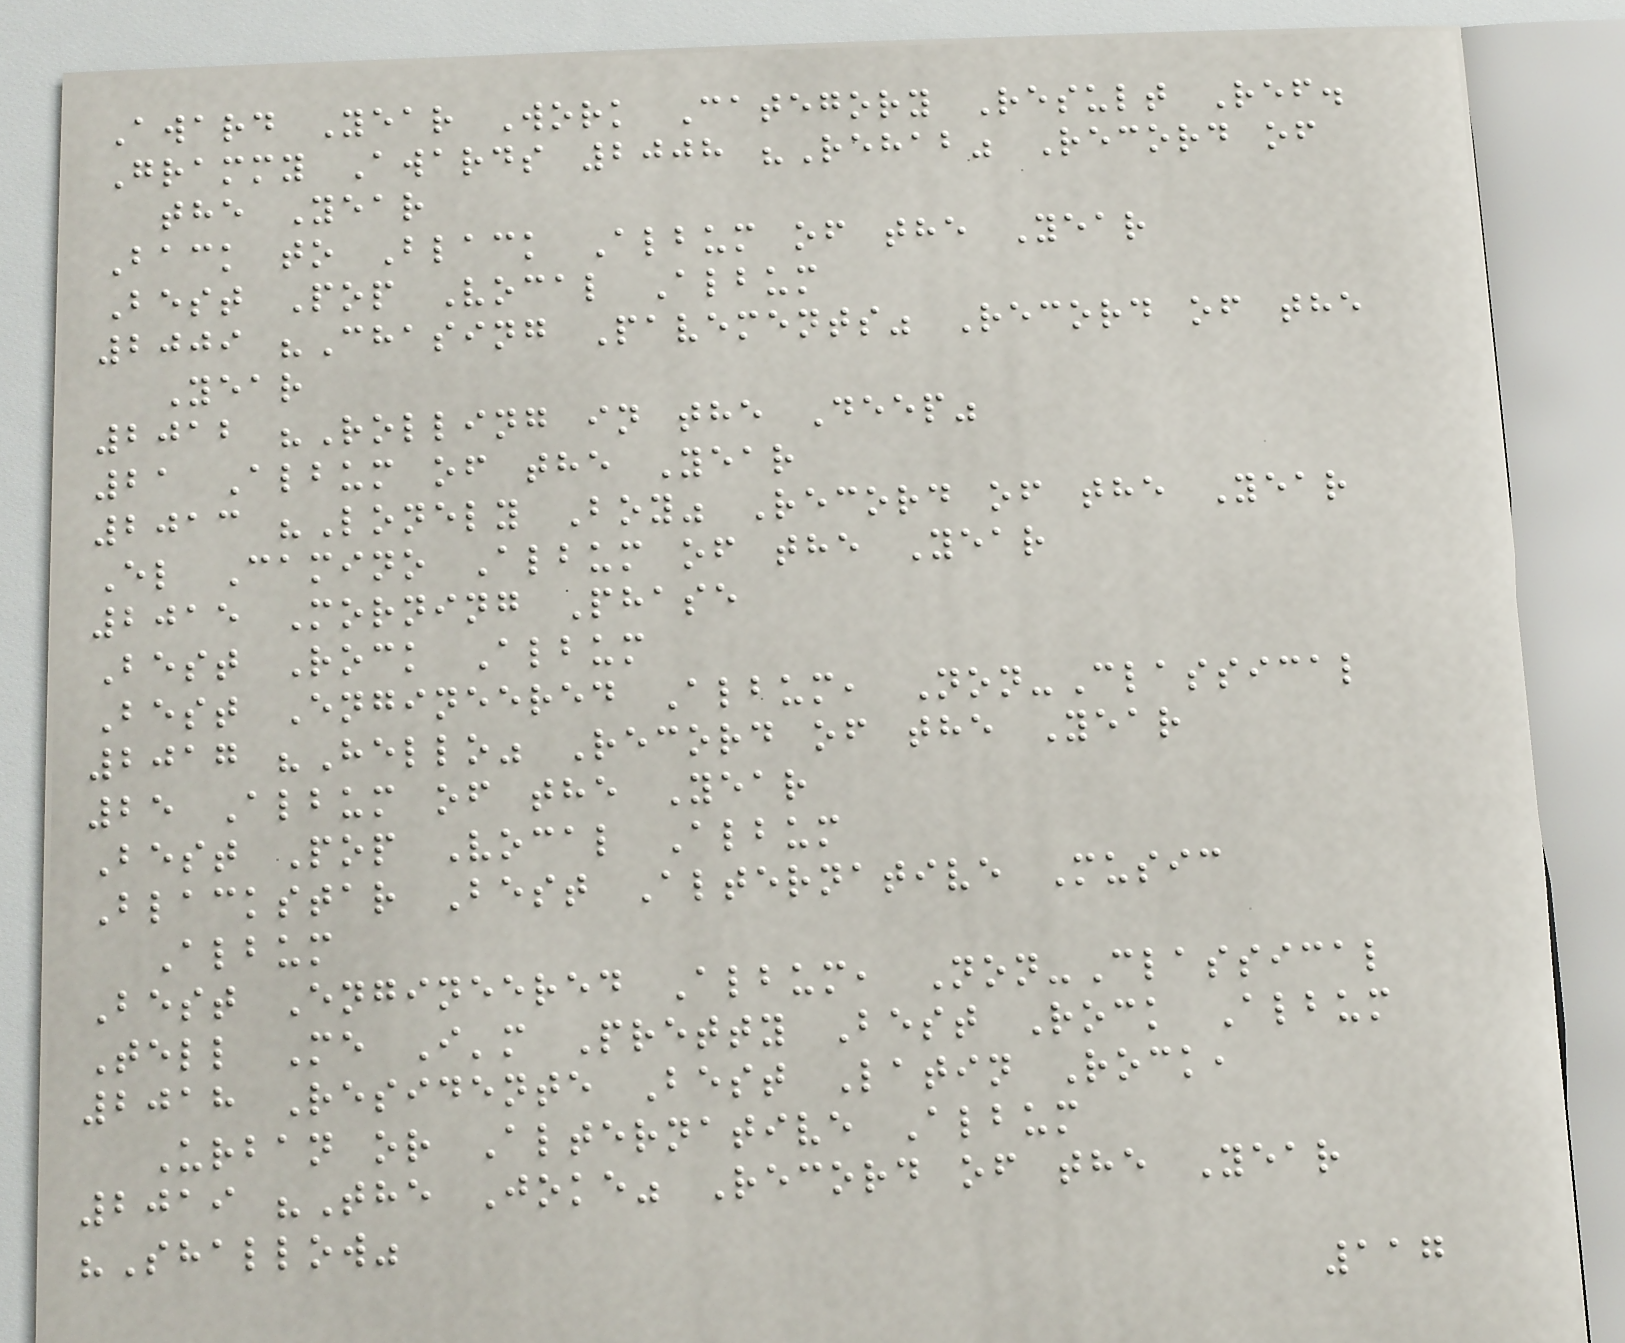Award Year Work Category Result Ref.
Grammy Awards 2008 "Rehab" Record of
the Year
Back to Black Album of the Year
Best Pop Vocal Album
2009 "Chasing Pavements" Record of the
Year
2012 "Rolling in the Deep"
21 Album of the Year
2013 "Lonely Boy" Record of the Year
El Camino Album of the Year
2015 Morning Phase
Best Rock Album
Best Engineered Album, Non-Classical
2017 "Hello" Record of the Year
25 Album of the Year
Best Pop Vocal Album
Blackstar Best Alternative Music
Album
Best Engineered Album, Non-Classical
Tell Me I'm Pretty Best Rock Album
2018 Residente Best Latin Rock,
Urban or Alternative Album
2019 "The Joke" Record of the Year
"Shallow"
117
